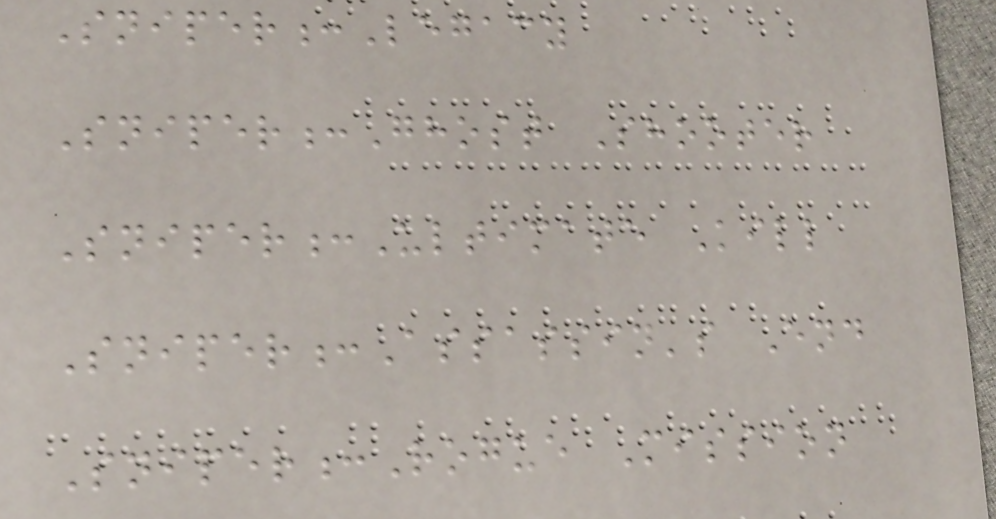Sniper:Legacy
Sniper:Ghost Shooter
Sniper:Ultimate Kill
Sniper:Assassin's End
Sniper:Rogue Mission
